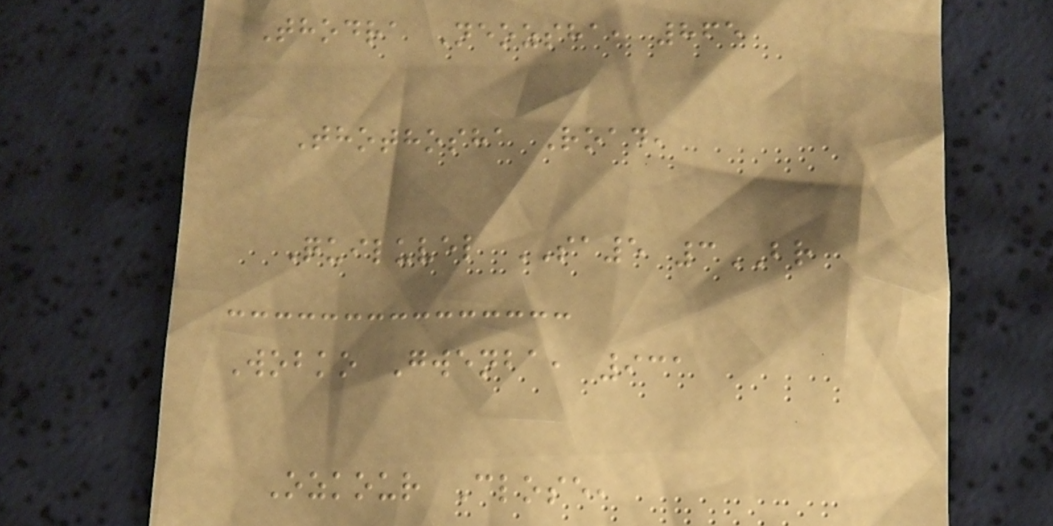Thodra Neozsha, 865
Thothosha Road,
Quiluvel SA5 3BR
Wobko Gwenba, 931
Ozkour Close,
